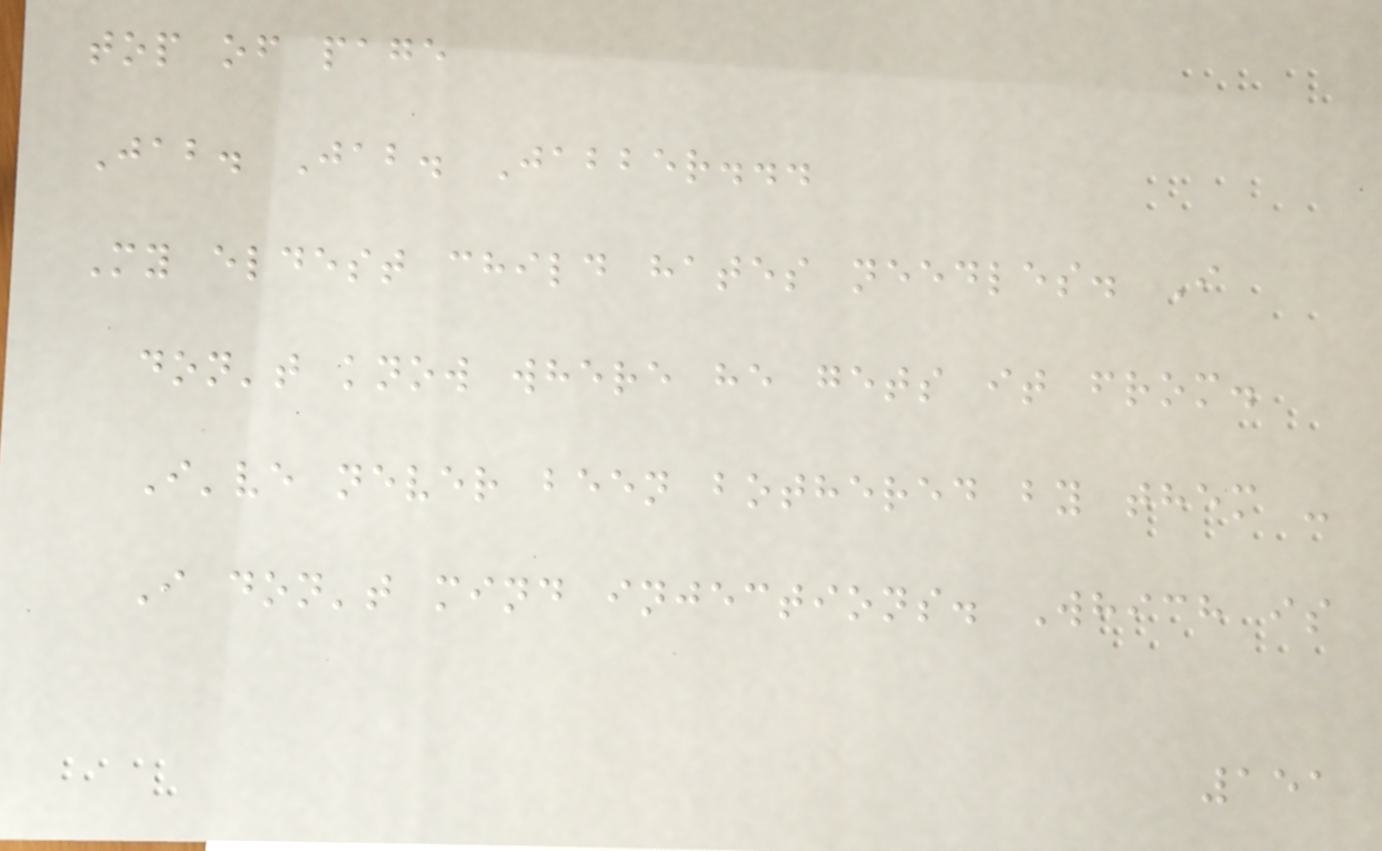top of page
Jab. Jab. Jabber...
My eldest child hates needles. I
don't know where he gets it from.
I've never been bothered by them -
I don't mind injections. Which is
151
